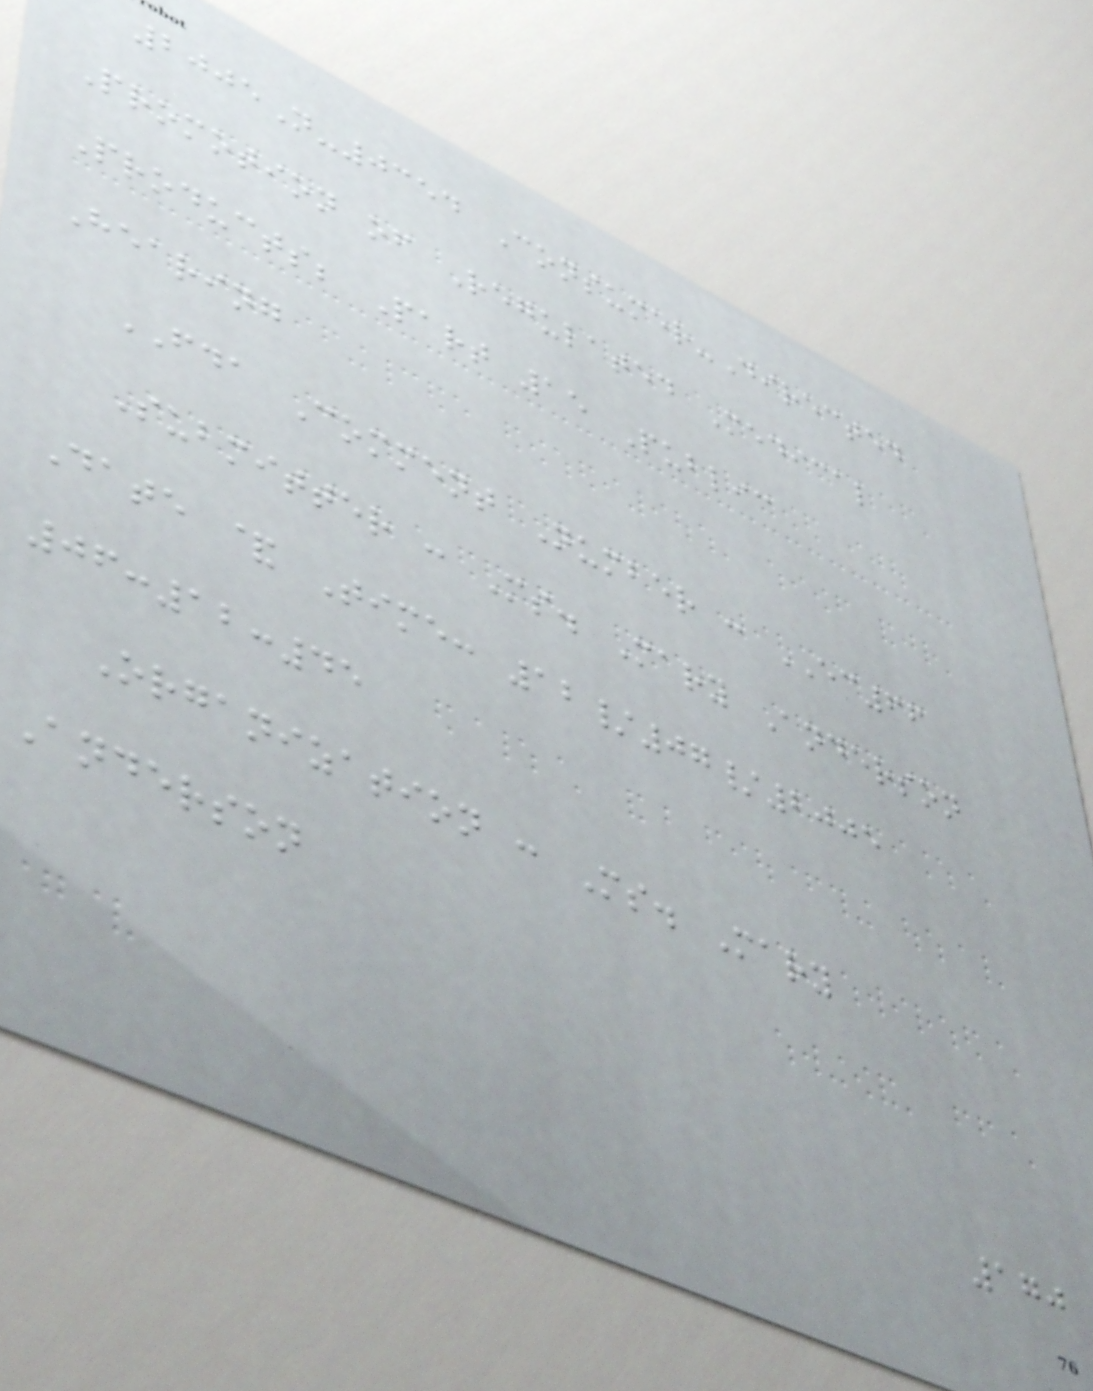2005N-0354 Consumer-Directed
Promotion of Regulated Medical
Products; Part 15 Public
Hearing
FDA Comment Number : EC66
Submitter : Ms. Mary Anderson
Date & Time: 12/07/2005
06:12:45
Organization : Ms. Mary
Anderson
170
